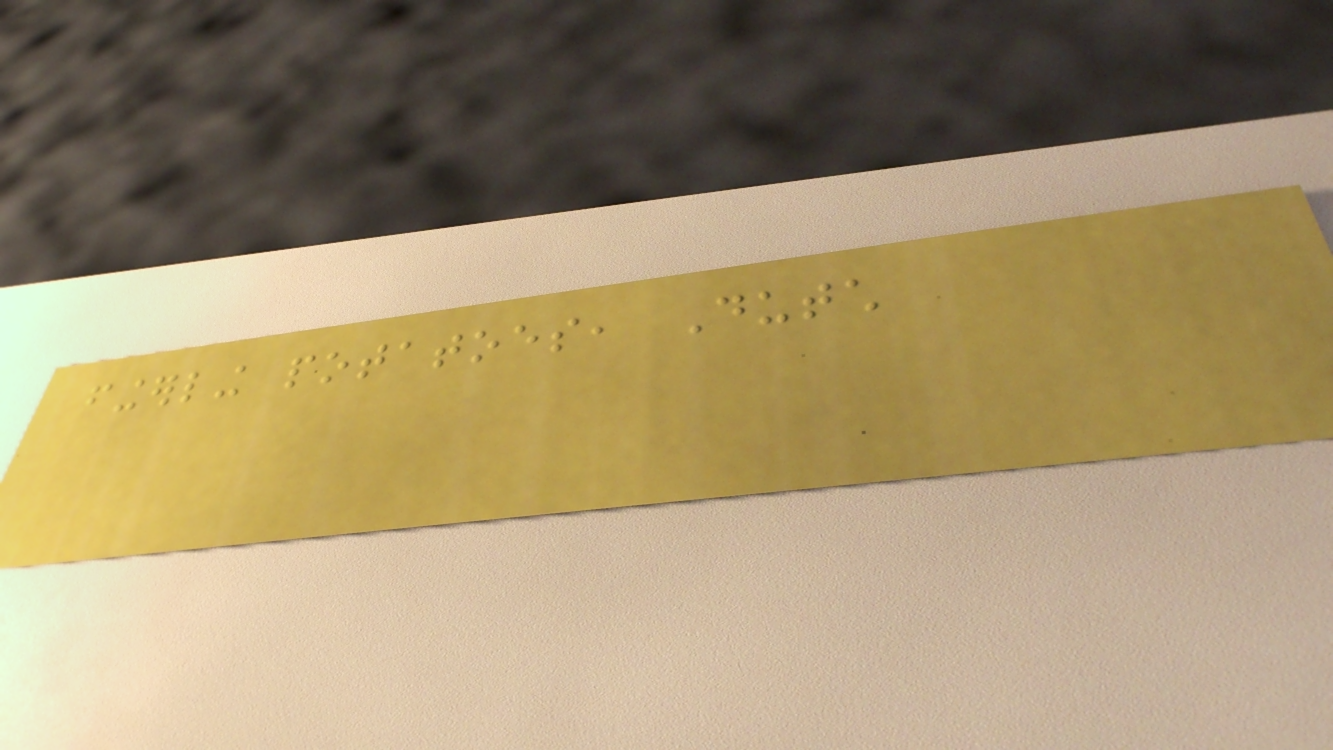fingerling potatoes, Dutch
